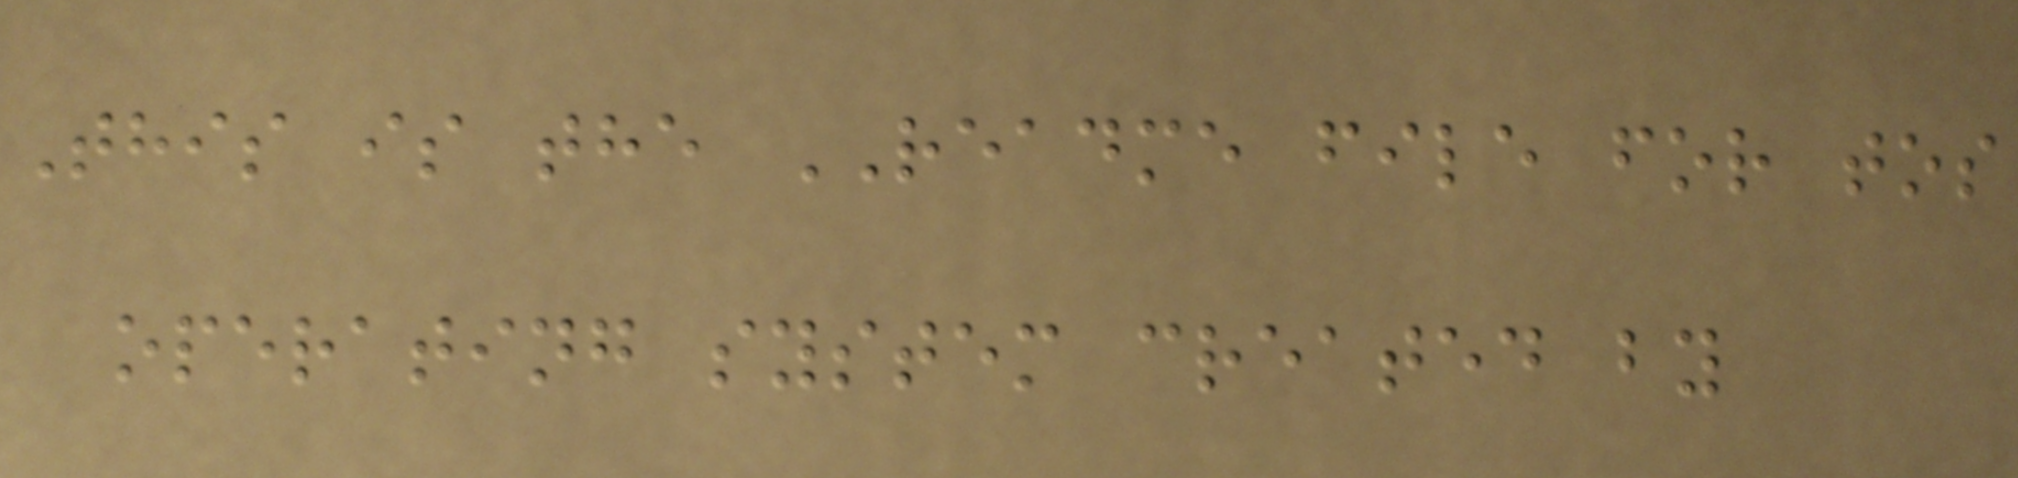This is the README file for tos
operating system created by
